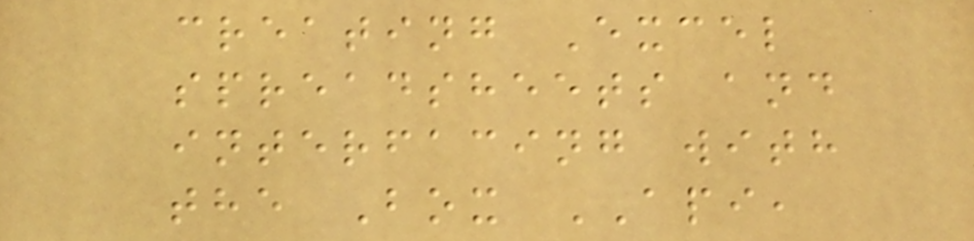creating Excel
spreadsheets and
interfacing with
the Box API,
